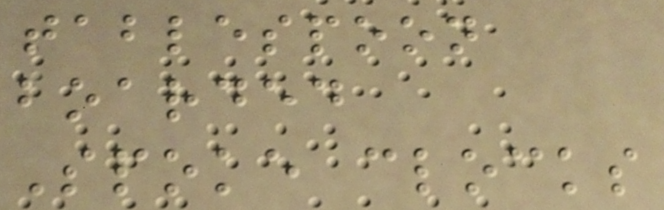tablespoon
boarded
Spoke clocks
